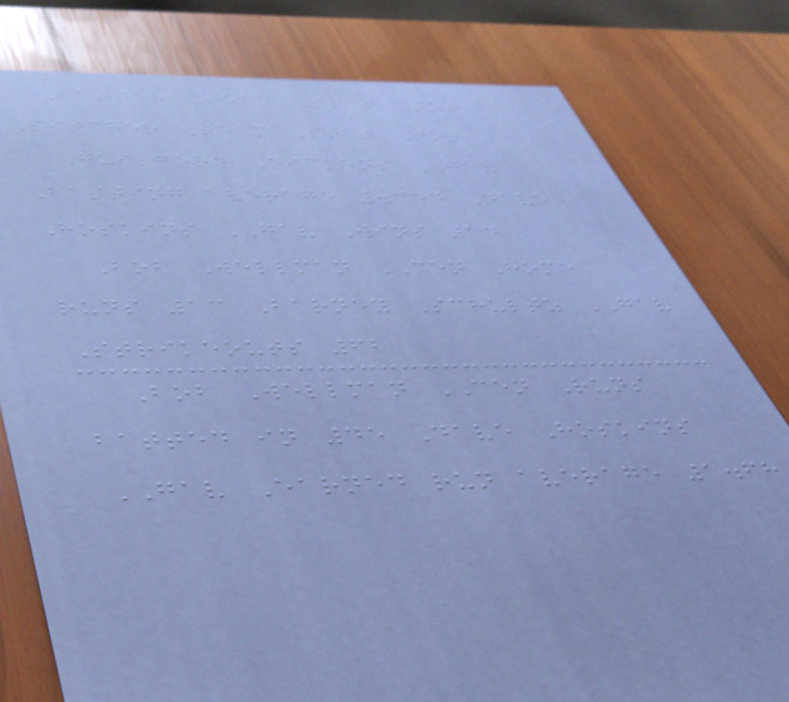Batter Team Stat Tot
Pitcher Team Stat Tot
Guilford Dickens GAV
Batting average .344 Dave
Hoskins GAV Wins 14
Bob Wellman CEN Home
runs 13 Barney Schultz GAV
Strikeouts 62
Bob Wellman CEN Runs
batted in 45 Dave Hoskins
GAV Earned run average 1.68
